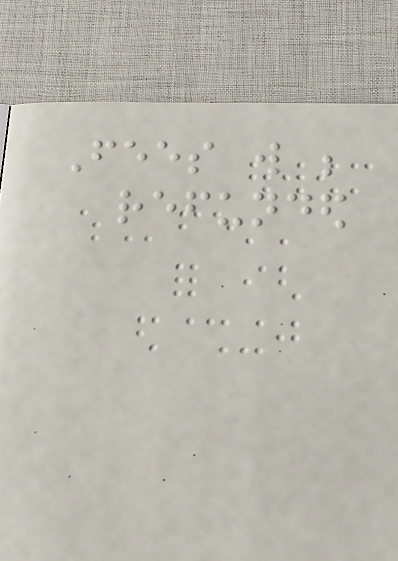Fees will be
refunded
